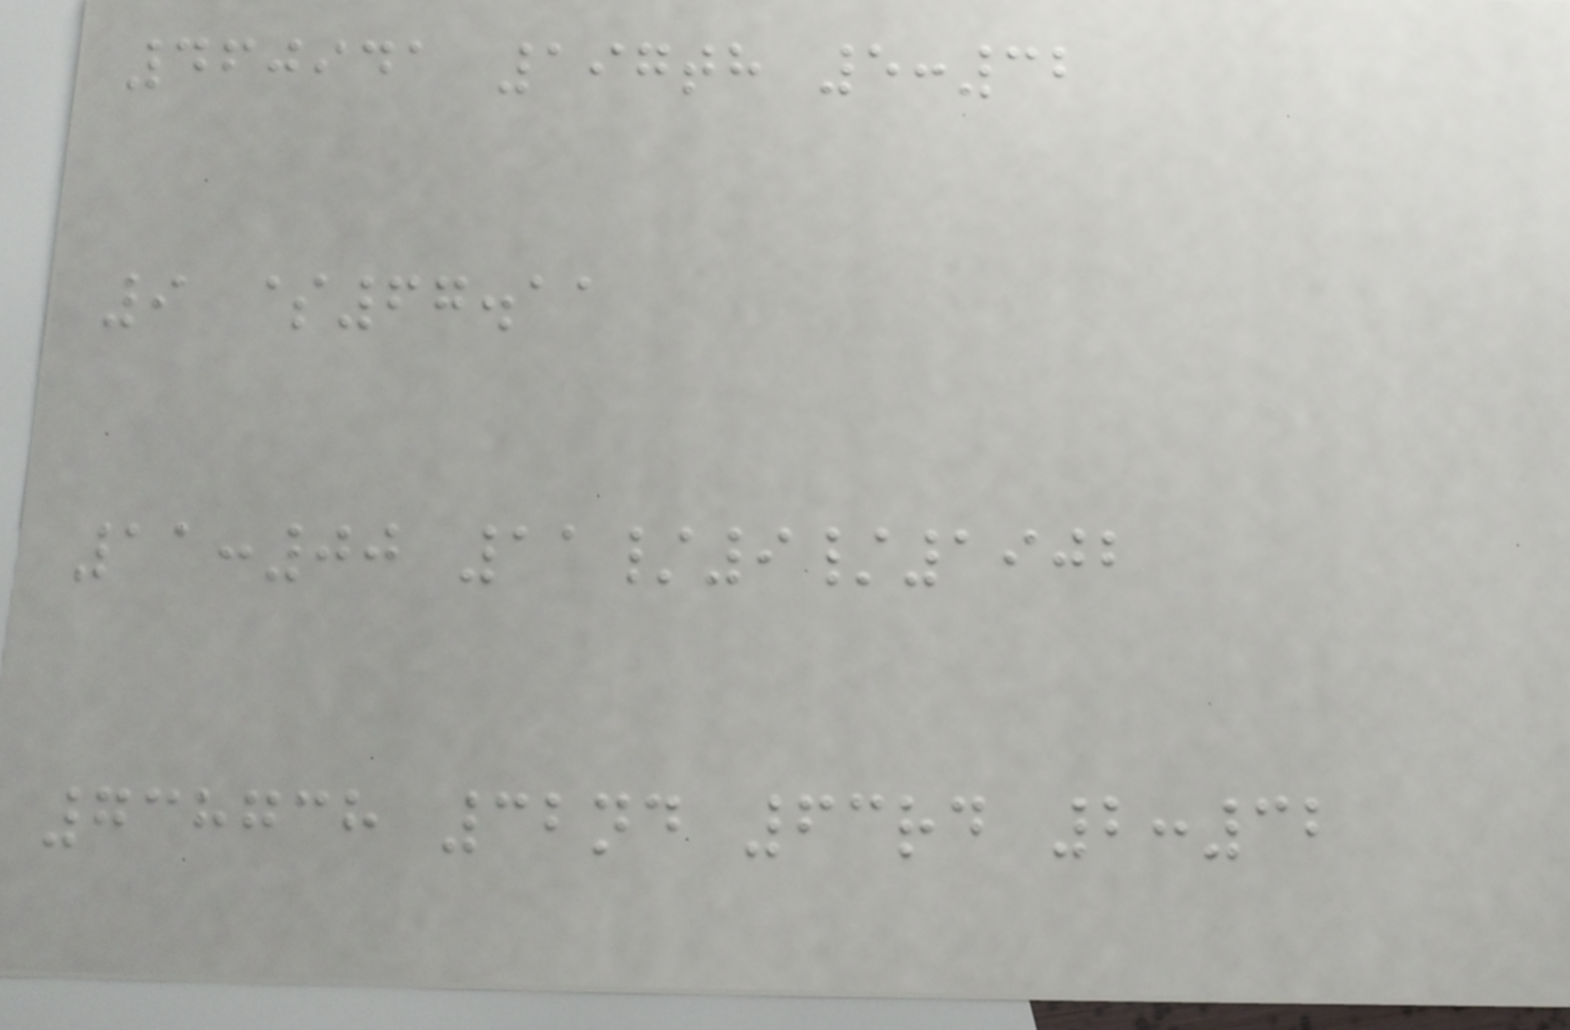460941 197th 5:32
9 $67.11
11:00 11/9/1902
738738 32nd 63rd 2:32
